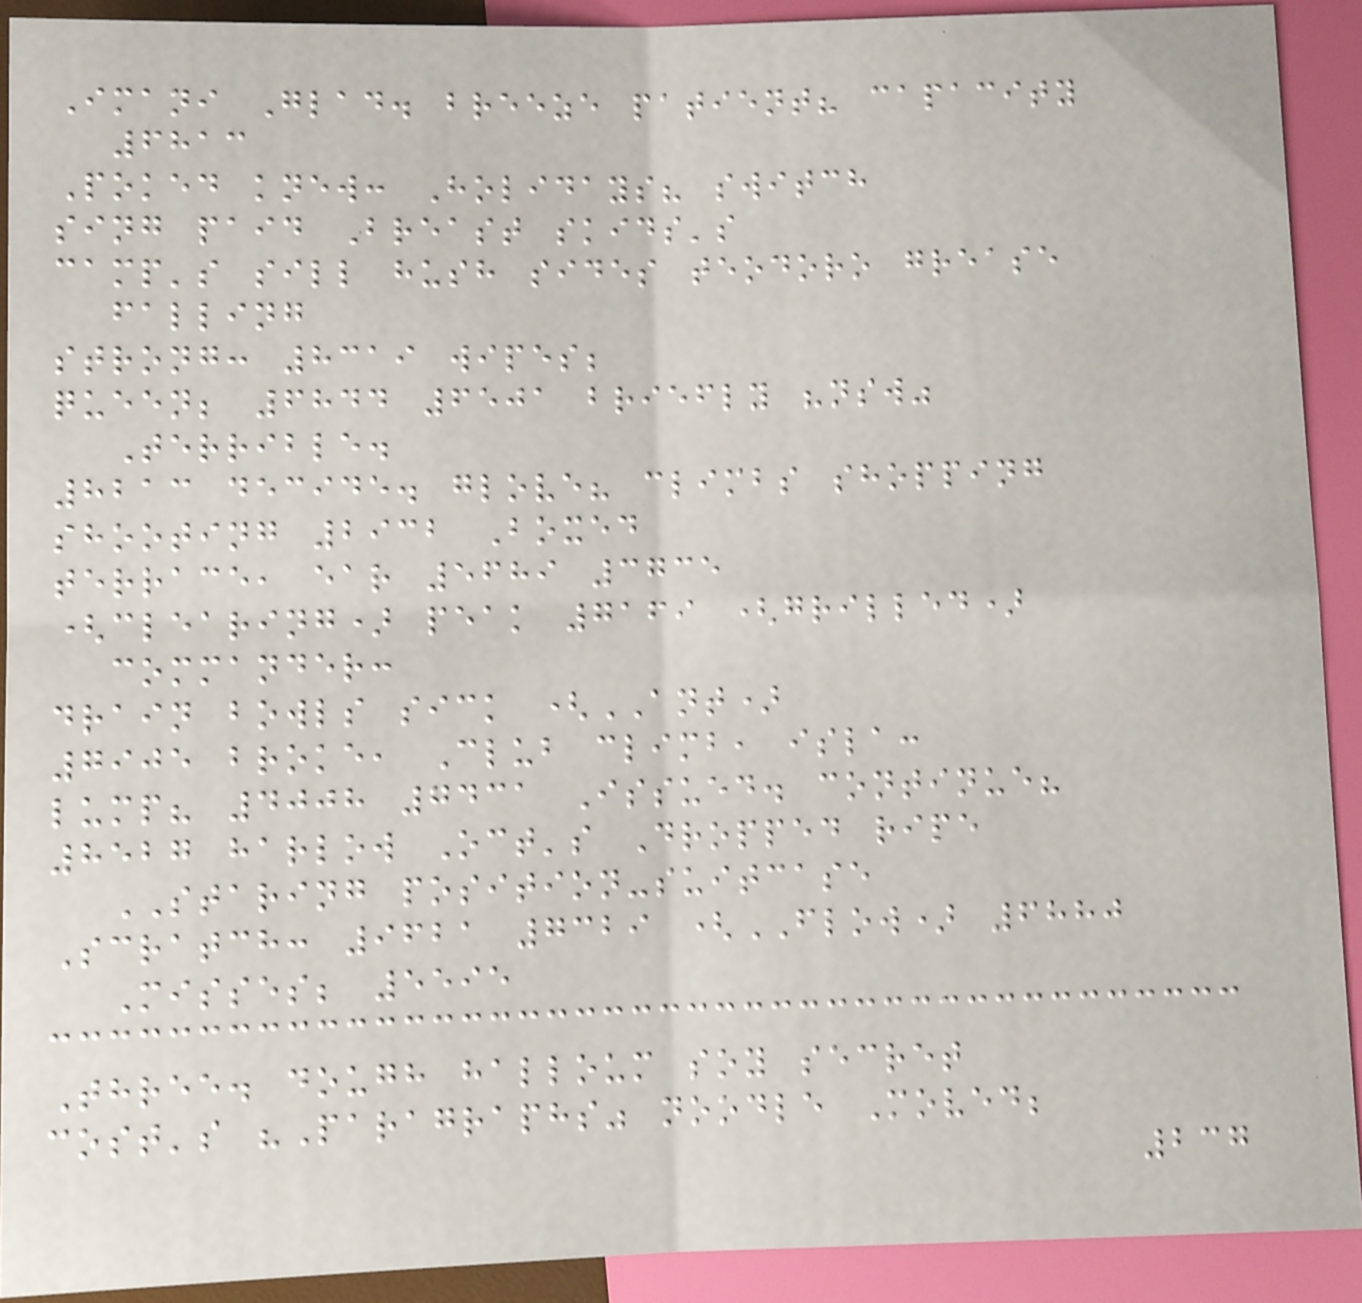Imani Glad. breeze patient? capacity
6813
Poked knew: Holidays? switch
sing paid Breast skids's
camp's sill hush sides teodoro grease
falling
strong: 8319 wipes;
queen; 6844 6501 briefly "nsw"
Terrible.
8213 decide. glove? climbs shopping
shooting 2932 Boxed
terrace, ear 5689 3735
(clearing) peak 7169 (grilled)
commander:
drain bowls sick (ANT)
7905 broke, Club climb, isla:
lump? 4008 7431 Issued. continue?
8527 harlow Oct's Dropped ripe
STARING position-suitcase
Scratch: 9621 7329 (FLOW) 6880
Misses; 5595
Three. dough halloum soy secret
cost's "Paragraphs" noodle Moved;
237
